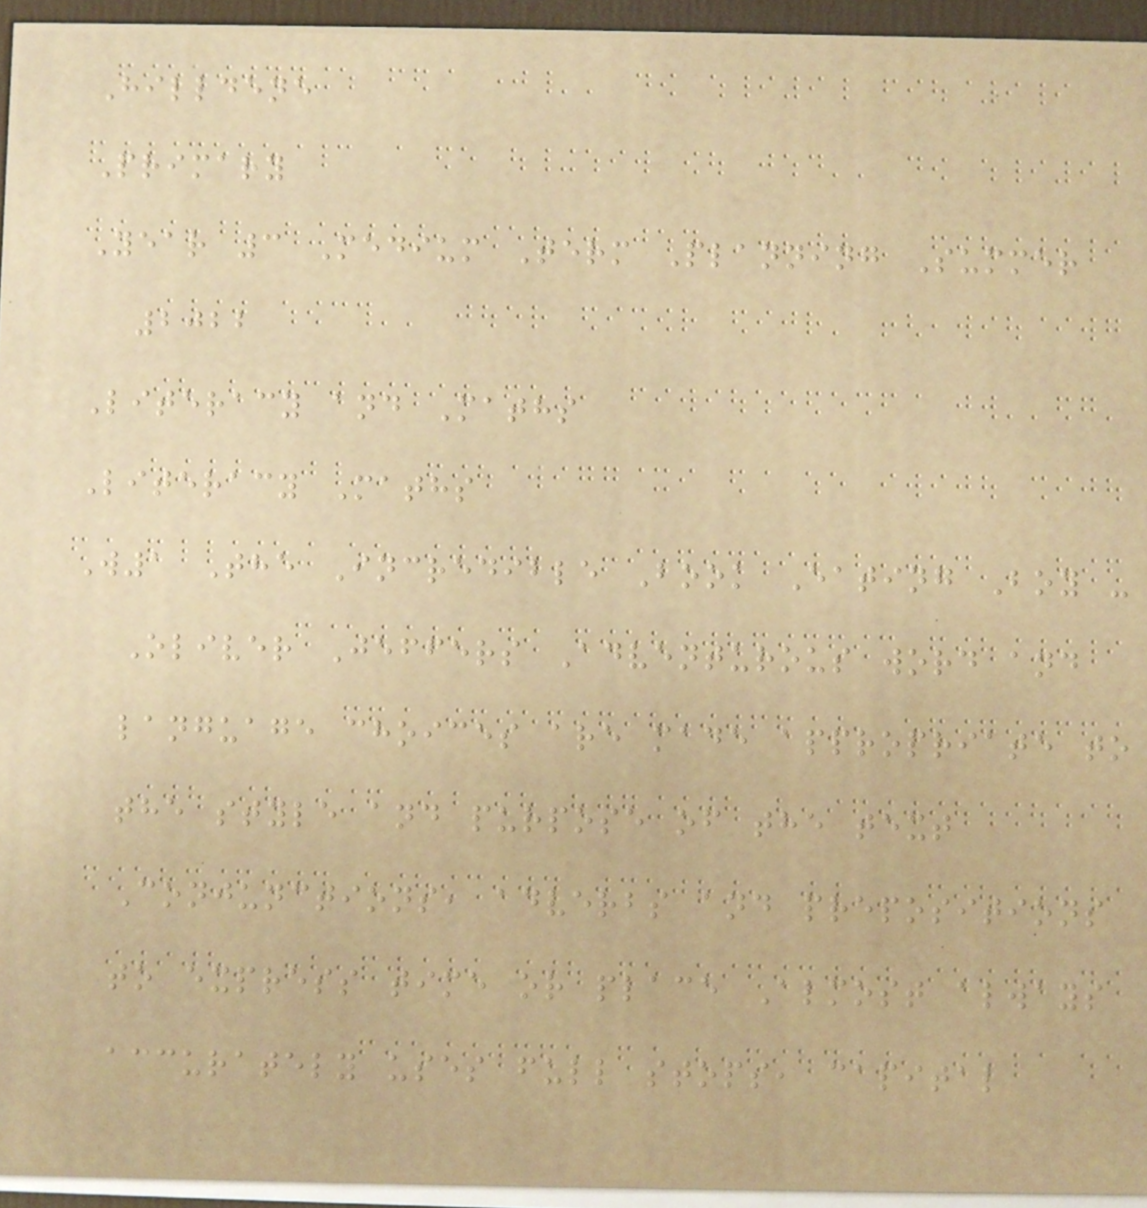Hilldene
Primary
Year 3 Medium Term Planning Summer
2022
Literacy and Maths
Literacy Maths
W1 The Incredible Book Eating Boy -
Oliver Jeffers Adventurous word and
language choices are made appropriate to
the style and purpose of the text
Conjunctions, adverbs and prepositions
to express time or place Almost always
accurately uses full stops, capital
